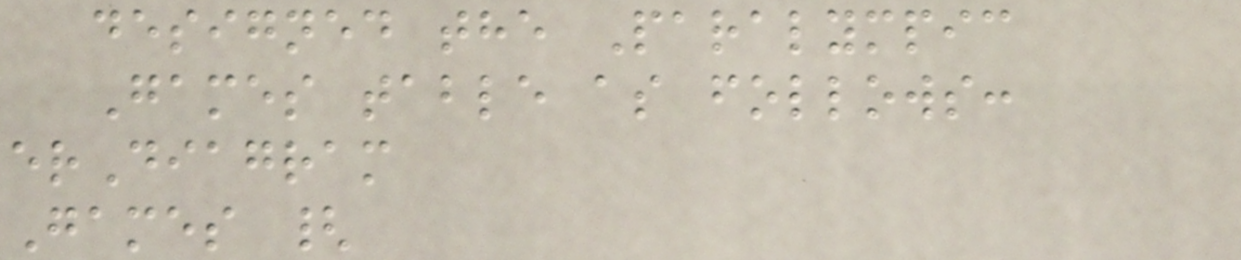designed the Paralympic
Games table as follows:
erDiagram
Games {
